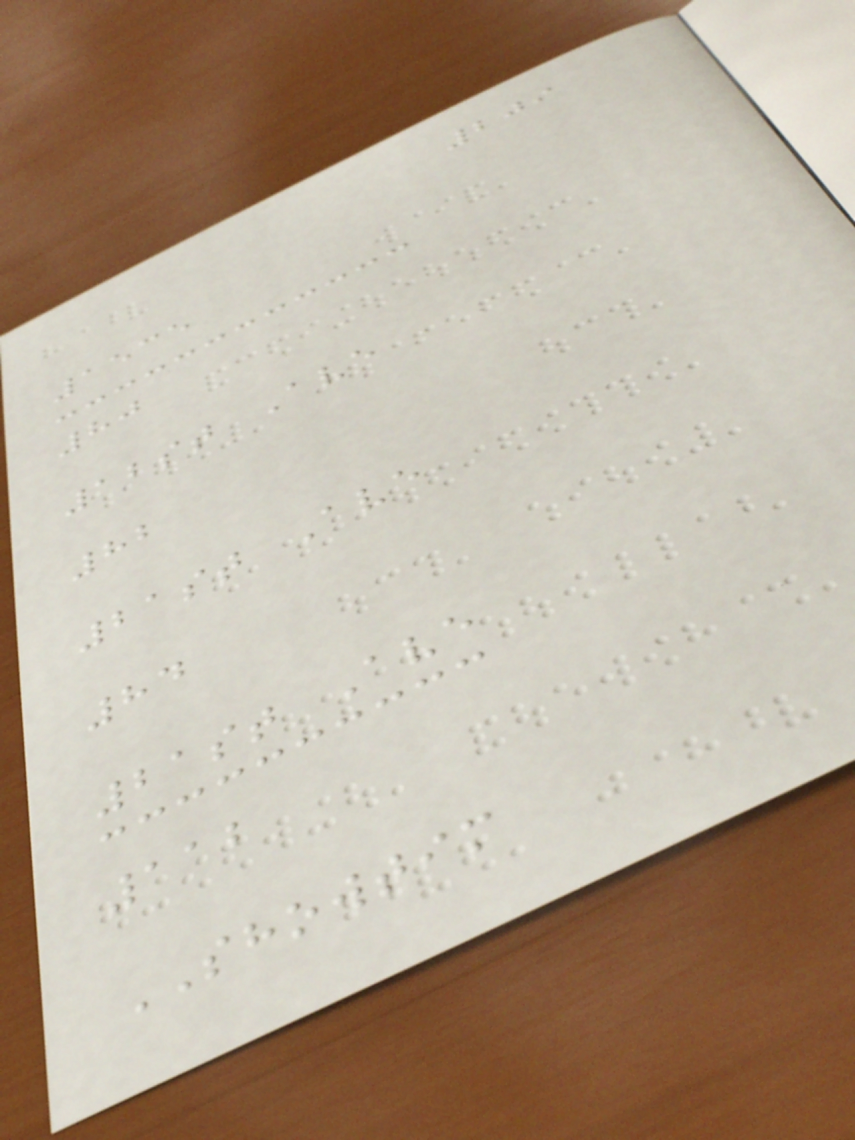209
1535
80
12st Ave
82
21st Ave
84
21st Ave
112
SHOWTIM
